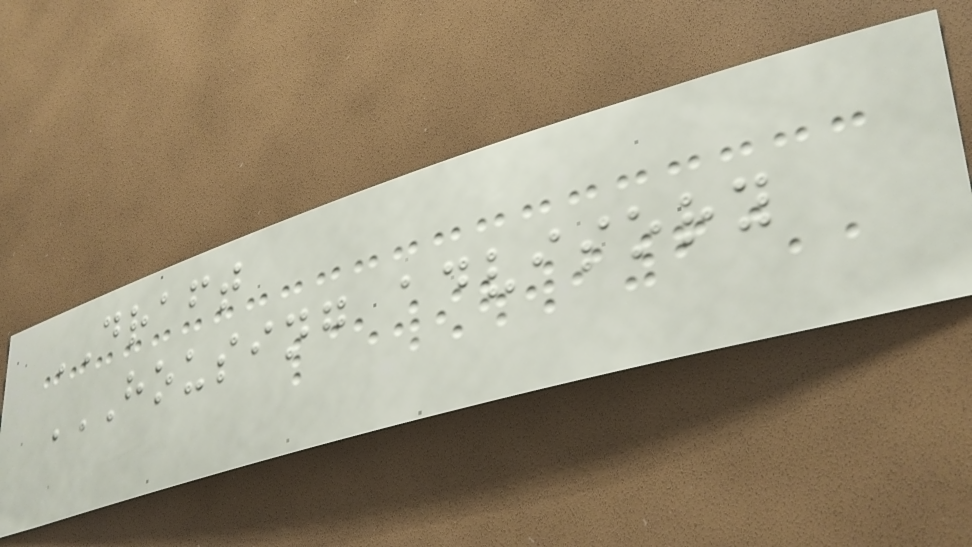DRAFT
HOUSING ADVISORY
